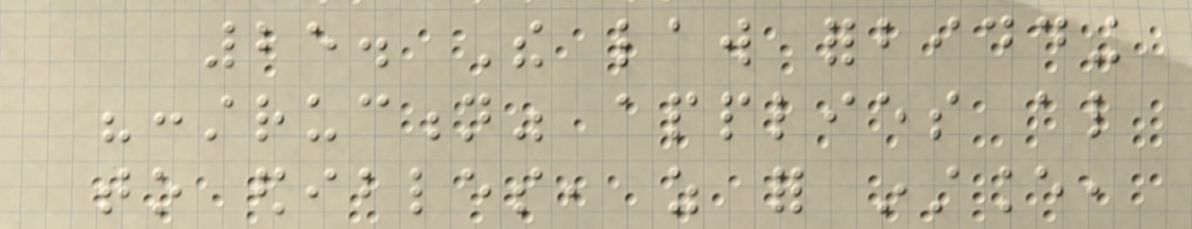25. The law forbidding
"construction" applies also
to edibles, as for instance,
